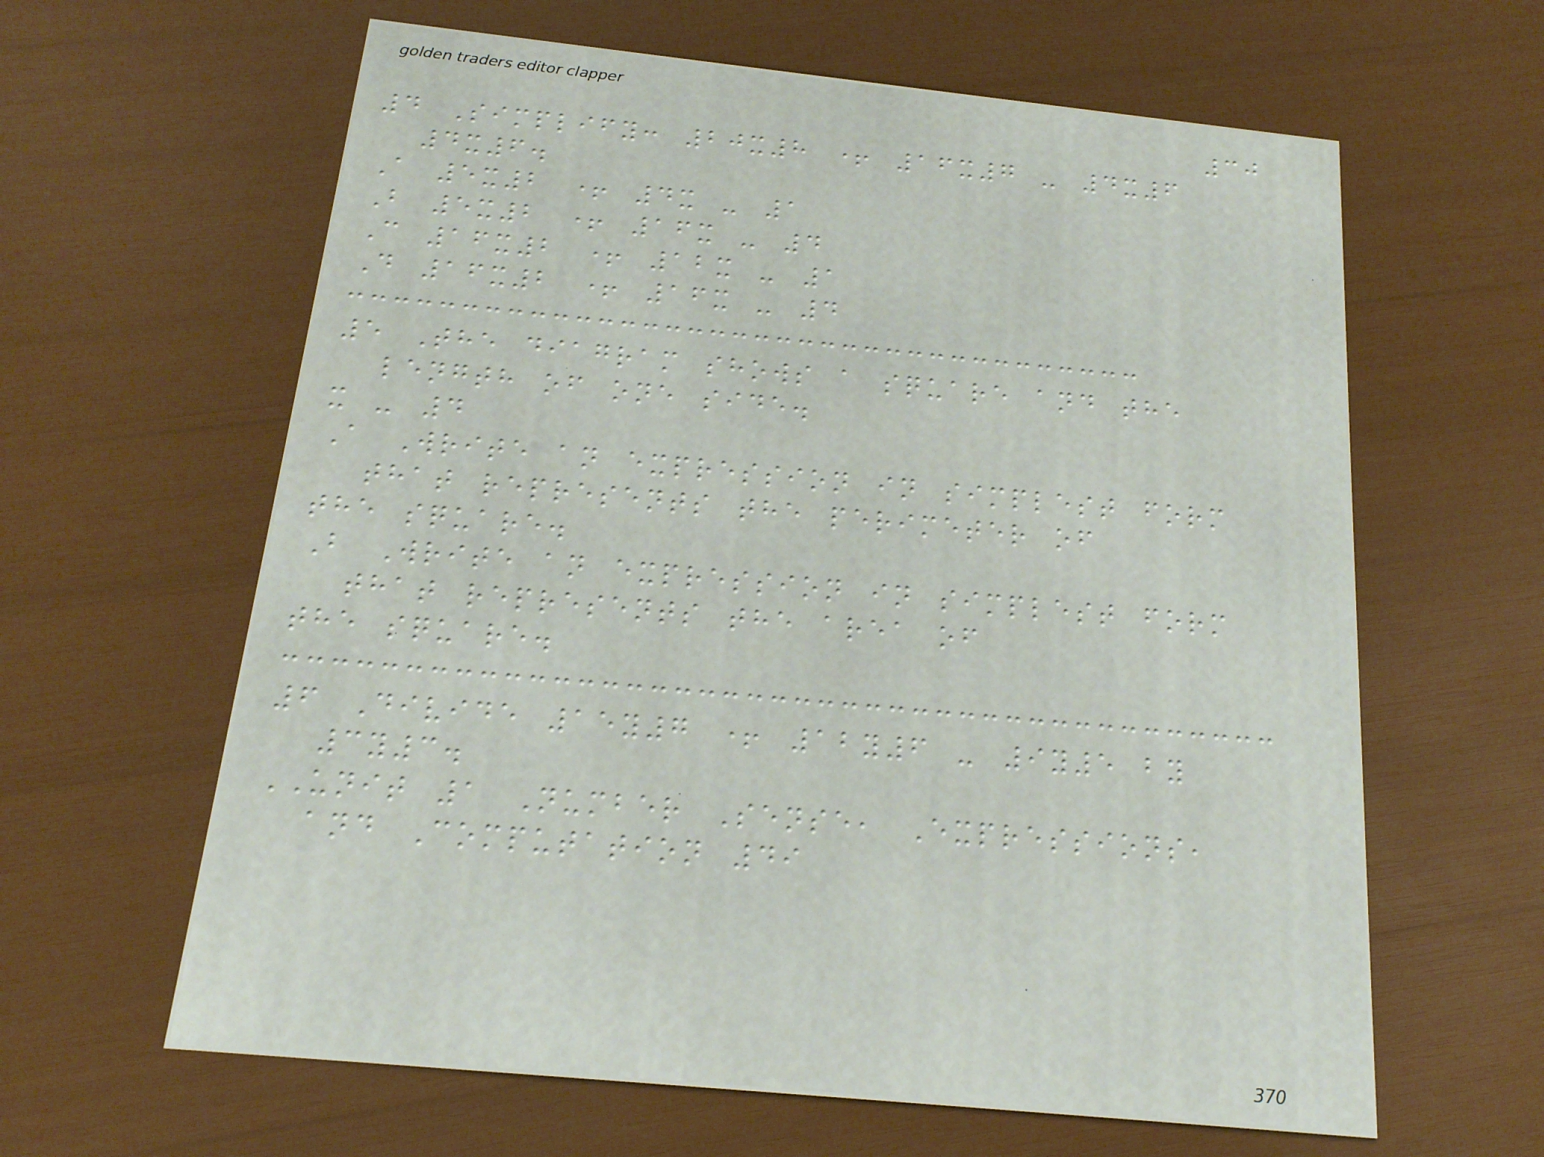30
4 Simplify: 20x8 + 16x7 - 4x6
4x6.
A 5x2 + 4x - 1
B 5x2 + 16x - 4
C 16x2 + 12x - 1
D 16x2 + 16x - 4
5 The diagram shows a square and the
length of one side.
x - 4
A Write an expression in simplest form
that represents the perimeter of
the square.
B Write an expression in simplest form
that represents the area of
the square.
6 Divide 15y7 + 12y6 - 9y5 by
3y3.
UNIT 1 Number Sense, Expressions,
and Computation 49
